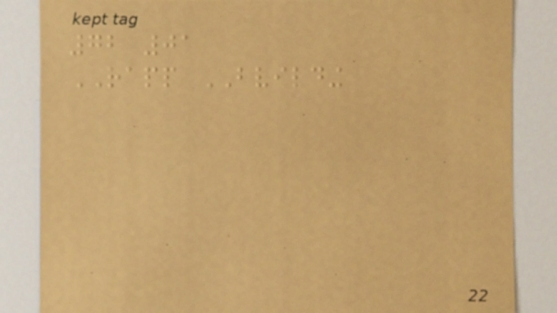72 01
RAPP BVILDING
